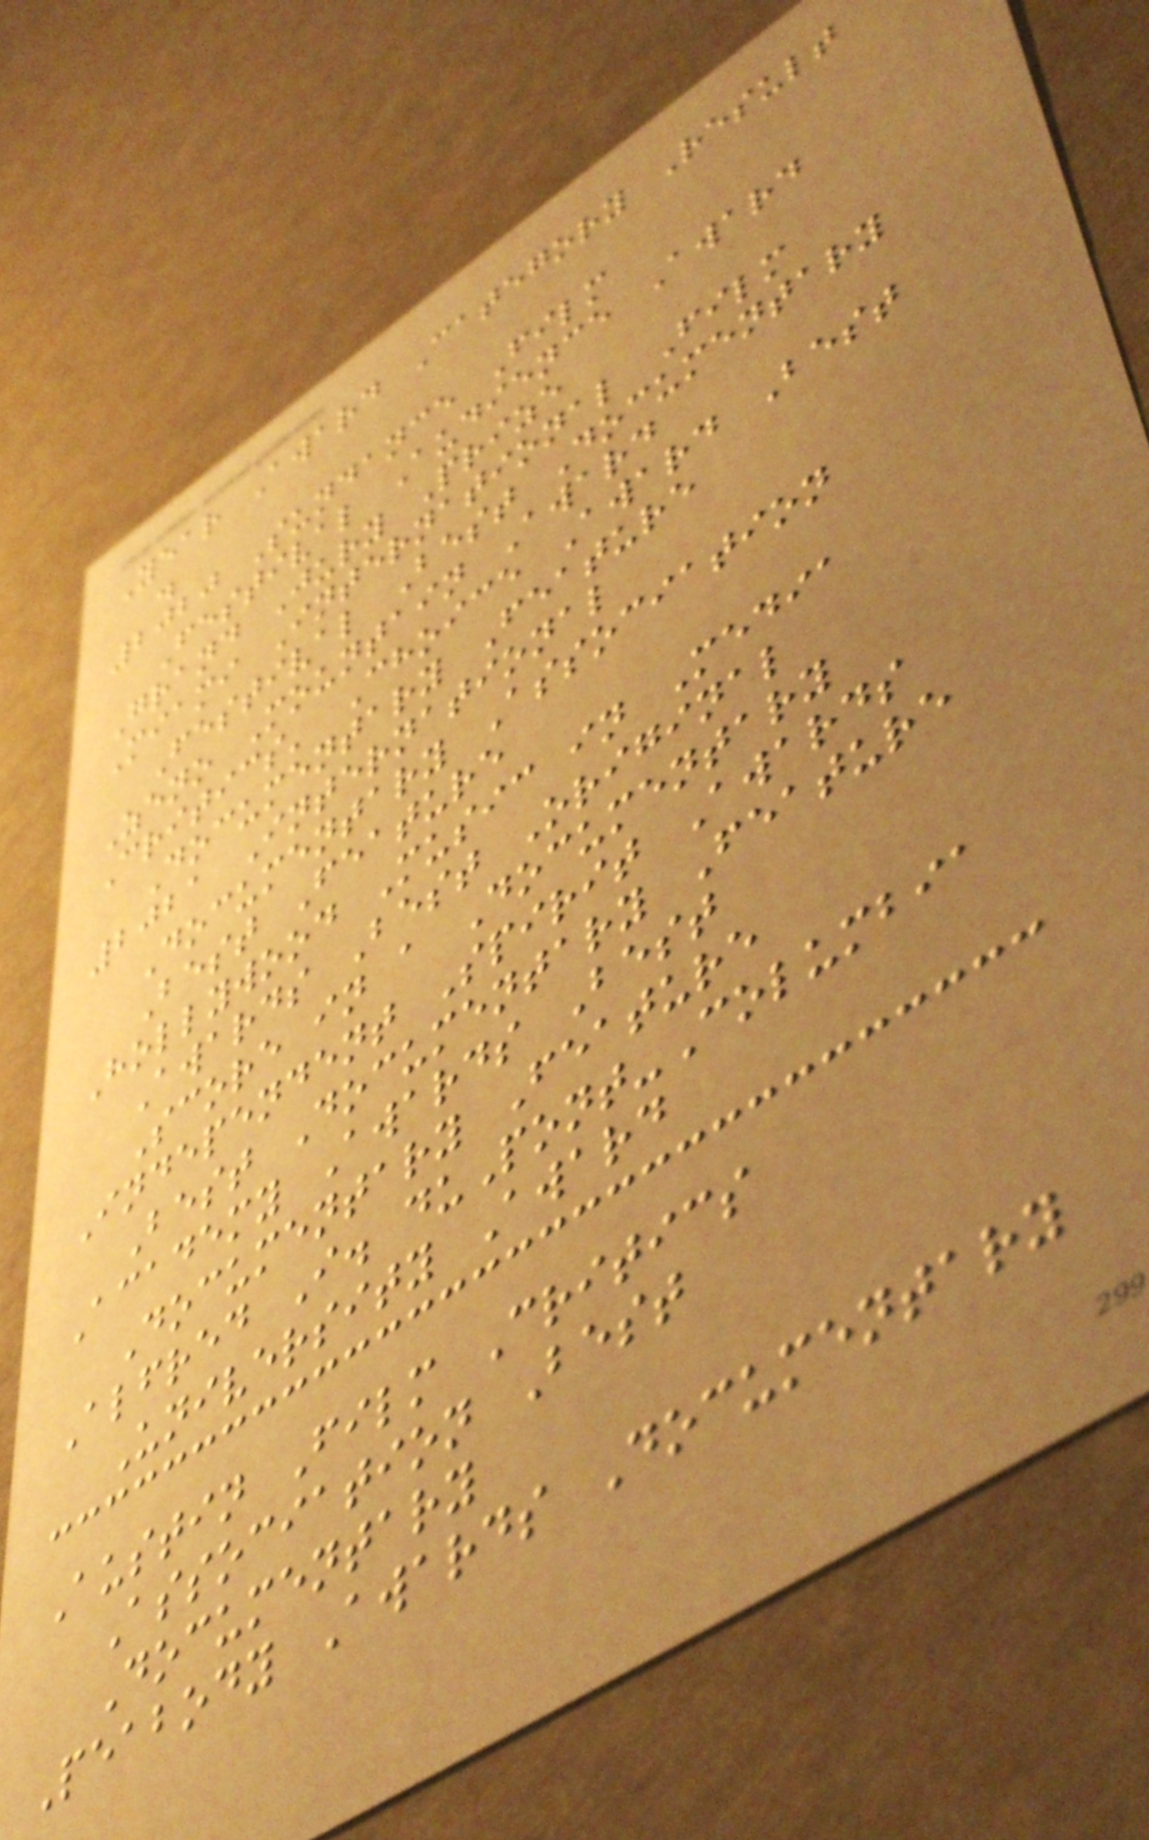Year Award Category Result
.
2020 Sundance Film
Festival Audience Award
Grand Jury Prize
Miami International Film
Festival Best Documentary
Zeno Mountain Award
Critics' Choice Award Best
Documentary Feature
2021 International
Documentary Association
Best Feature
Hollywood Music in Media
Awards Best Original
Score in a Documentary
Independent Spirit Awards
Best Documentary Feature
Academy Awards Best
Documentary Feature
Alfred I. duPont-Columbia
University Award
Austin Film Critics
Association Best
Documentary
Peabody Awards Documentary
